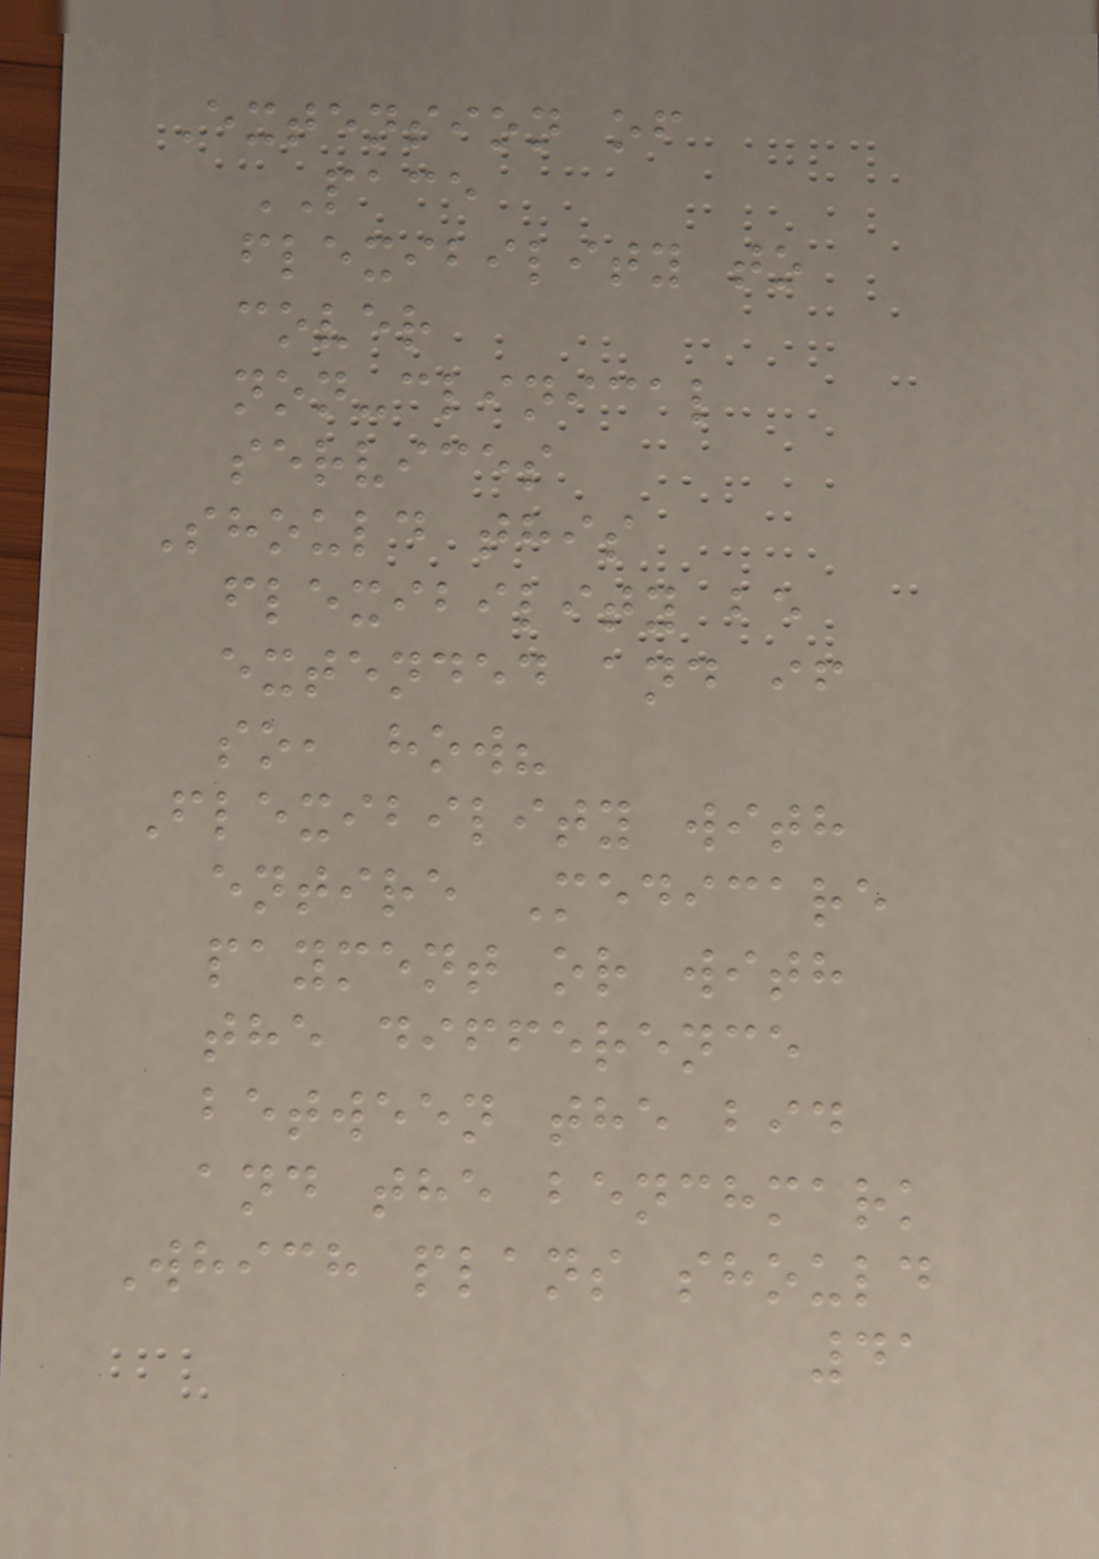Extension of
PACE
flexibility to
cover
non-clinical
services
Should this
flexibility be
extended and if
so, how?
Flexibility with
entire Medicare
payment or with
the difference
between the bid
and the benchmark
Which plans should
41
